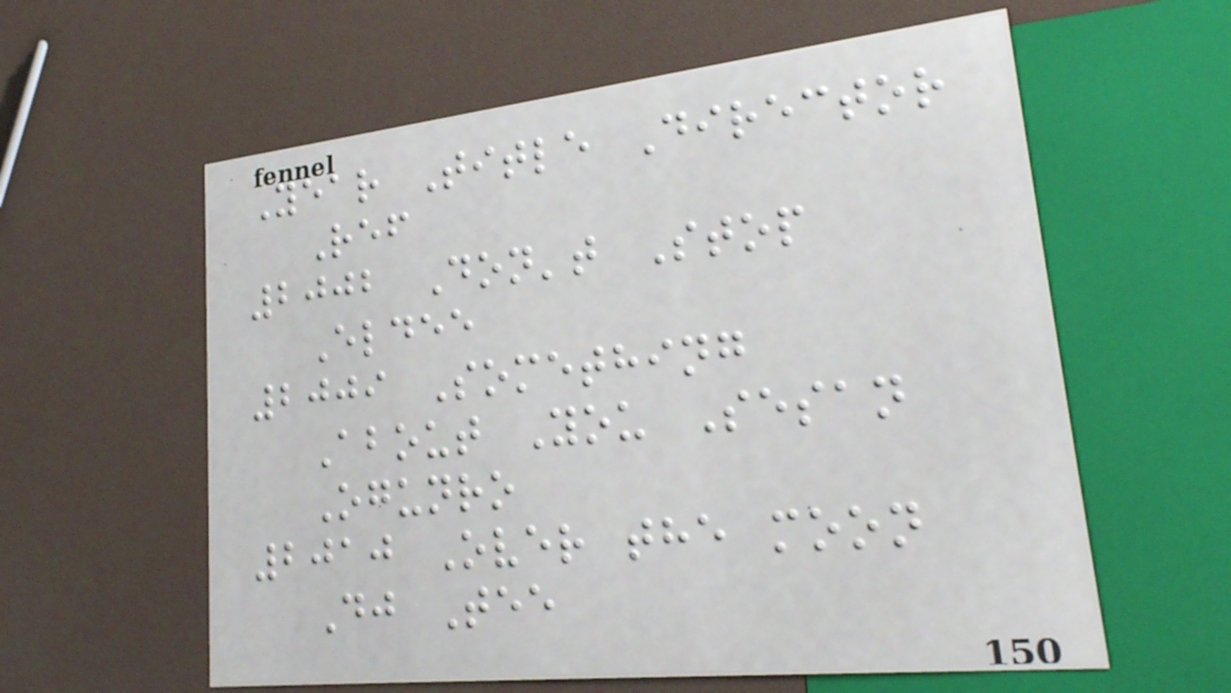Year Title Director
Ref
2002 Don't Stop
Eldee
2009 Something
About You Sesan
Ogunro
2010 Over the moon
Dj Tee
